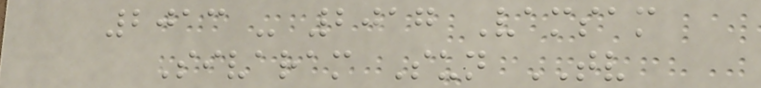2013 - 2017 Vamsam
Sivaram Sun TV
